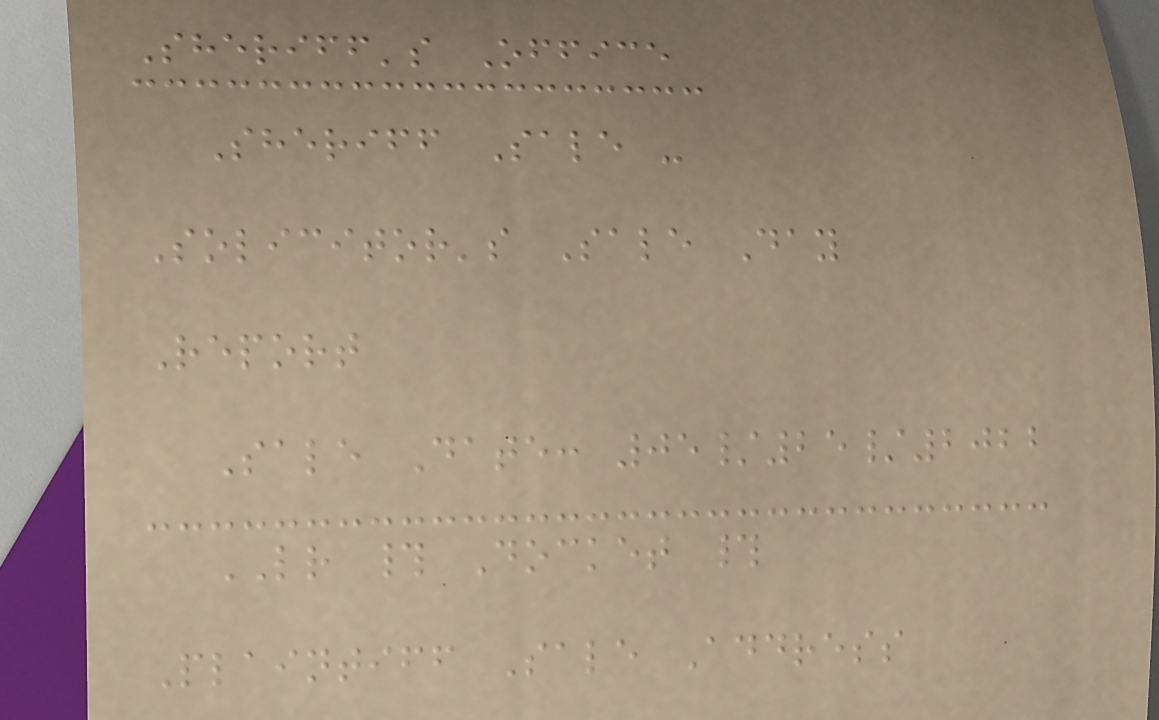Sheriff's Office
Sheriff Sale -
Solicitor's Sale Day
Report
Sale Date: 05/25/2022
LR # Docket #
Plaintiff Sale Address
